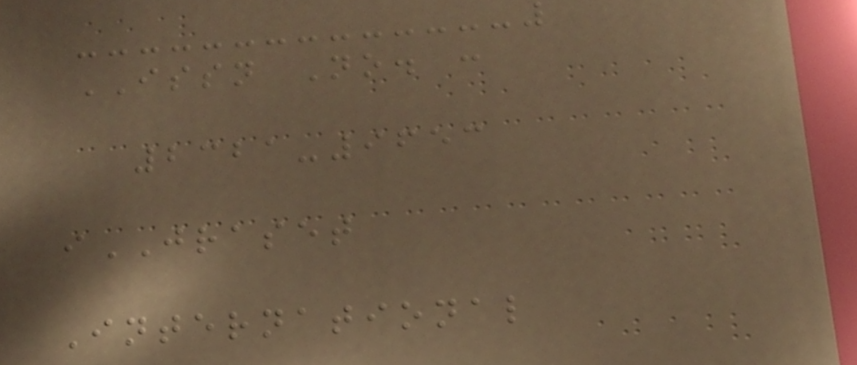ISSN No. :
2321-9653
iJRASET
International
